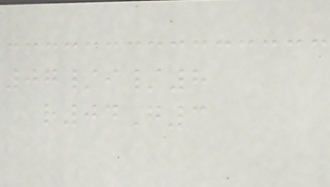07/i/8
r04G3
